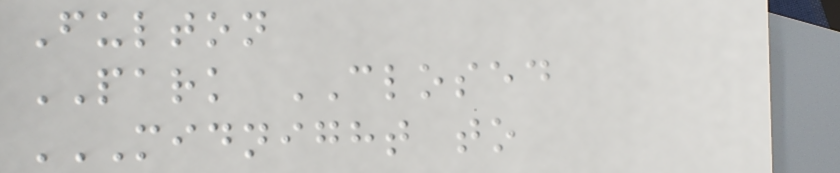Fulton
PARK CLOSED
MIDNIGHT TO
